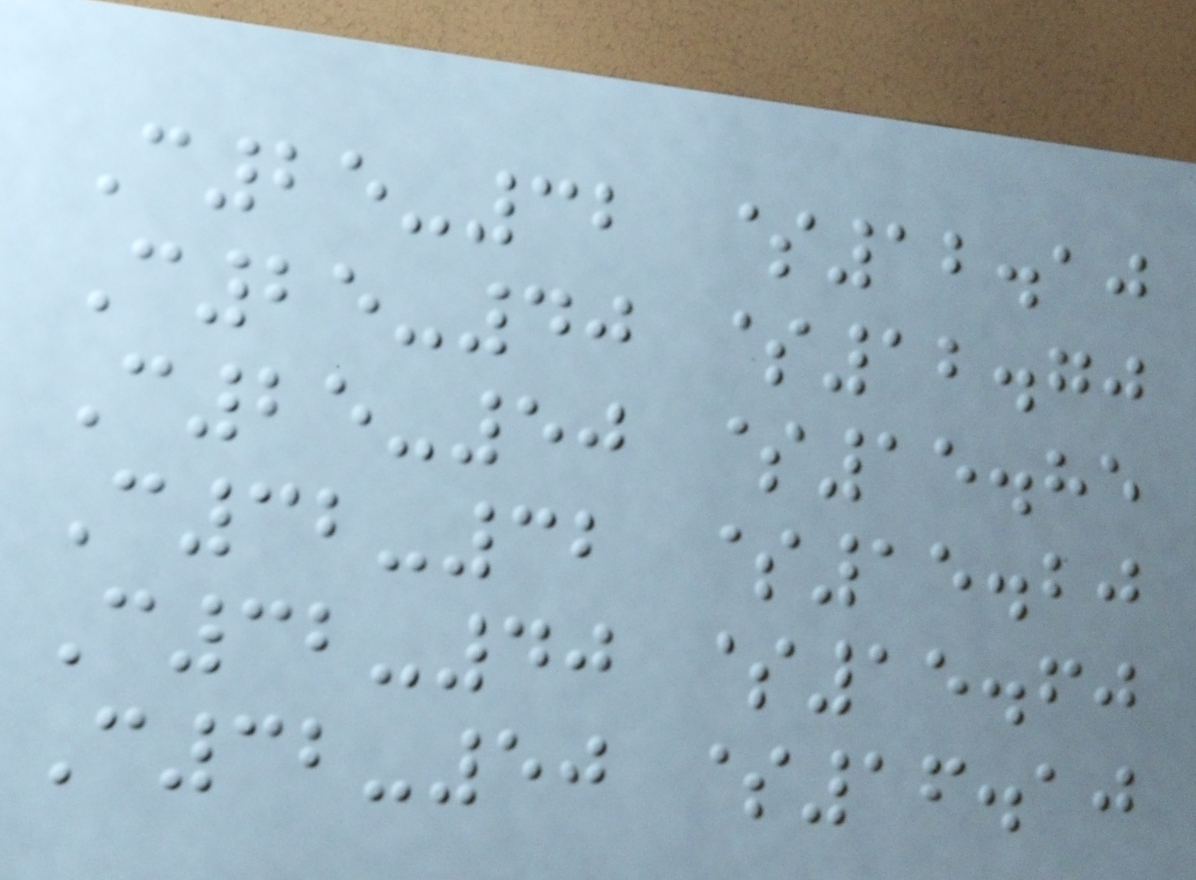C25-32 $12.10
C25-40 $12.70
C25-50 $15.85
C32-32 $15.20
C32-40 $15.60
C32-50 $16.10
